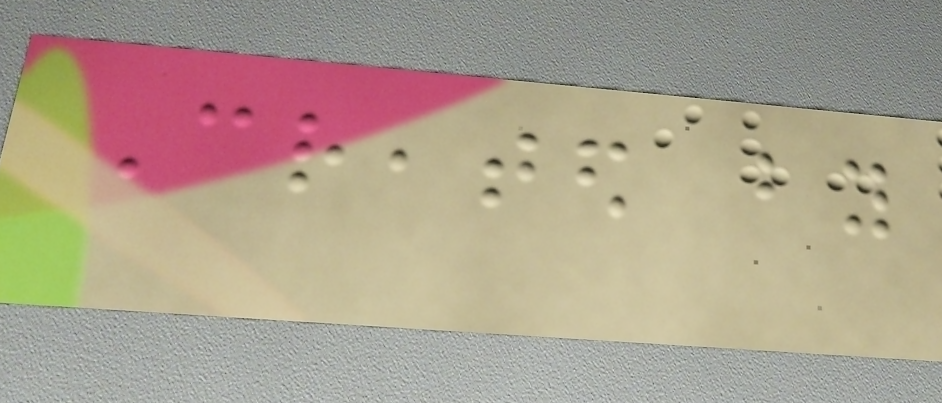Created by
